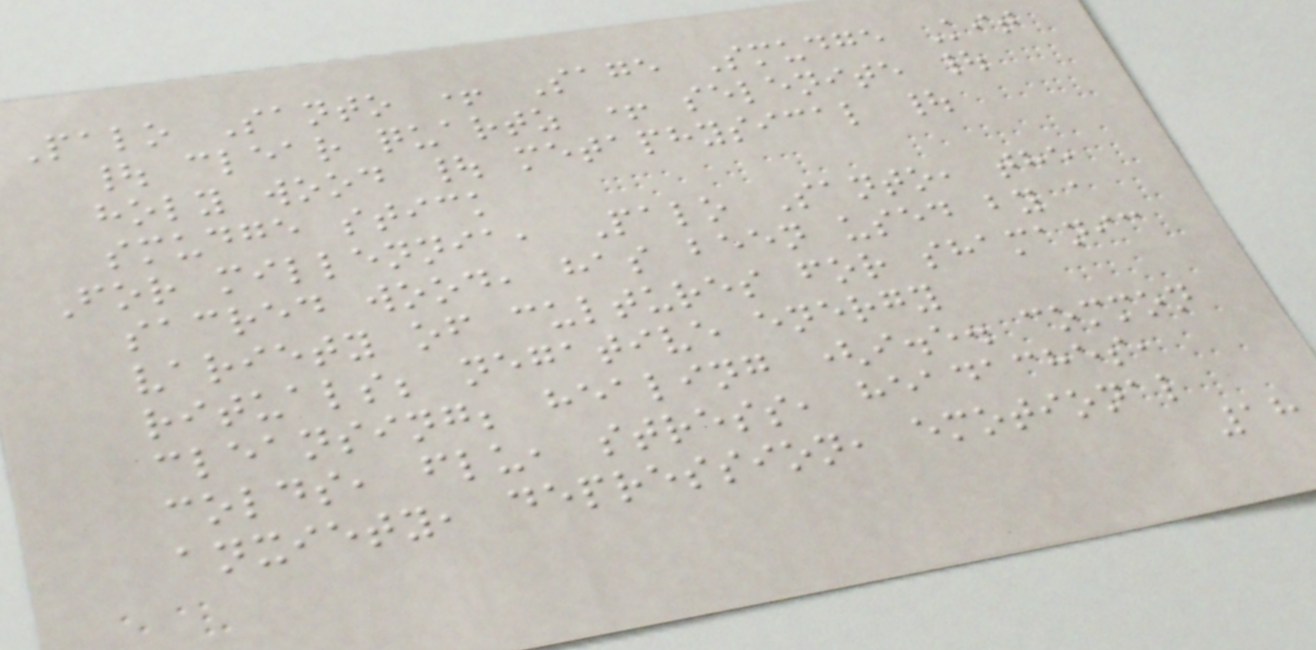Palo Santo + Sage Smudge Kit
| clear quartz + selenite |
holy wood | metaphysical |
smudge stick
For millennia, Palo Santo, the
sacred wood, has been used by a
variety of cultures for shamanic
rituals; negative energy
cleansing; healing (i.e. common
colds, flu, stress, headaches,
anxiety, depression, emotional
18
